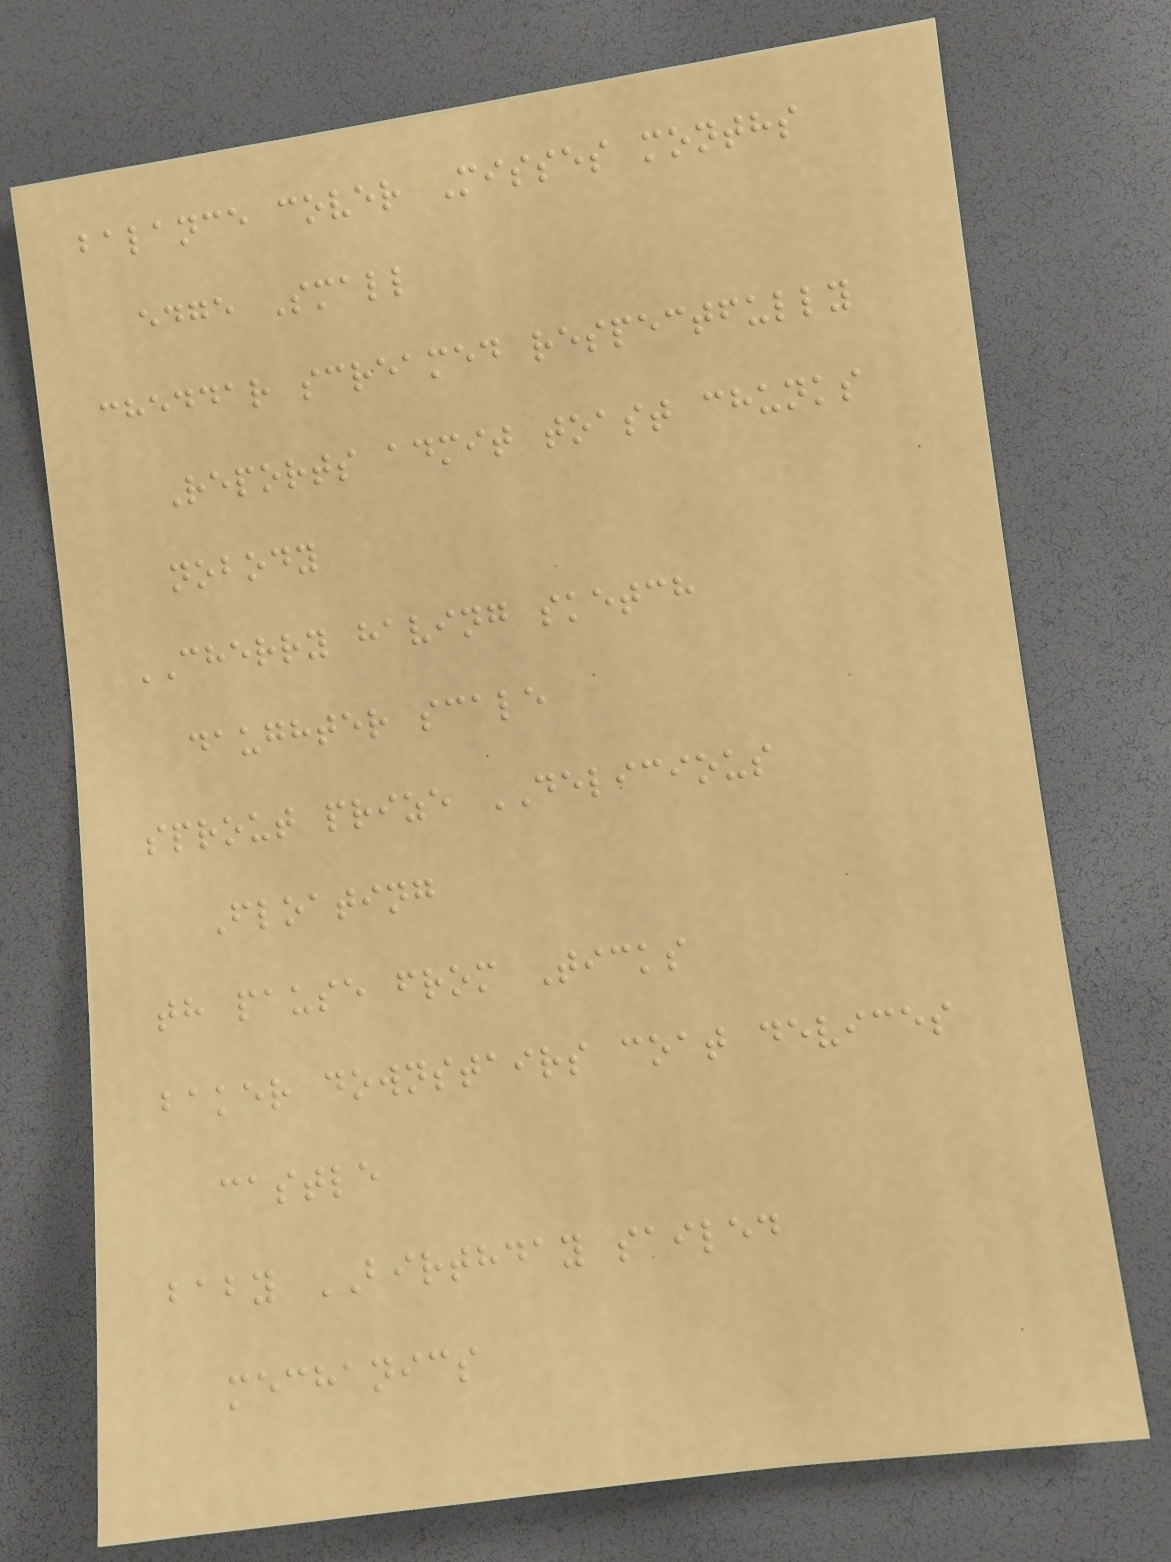balance cover Misses months
edge Small
cheddar screamed respectfully
Reports admit toast chunks
nobody
CHERRY having sketch
daughter scale
sprout prize DELICIOUS
Floating
th pause from Ticks
baker downstairs coat devices
castle
baby BIRTHDAY sailed
mechanics
